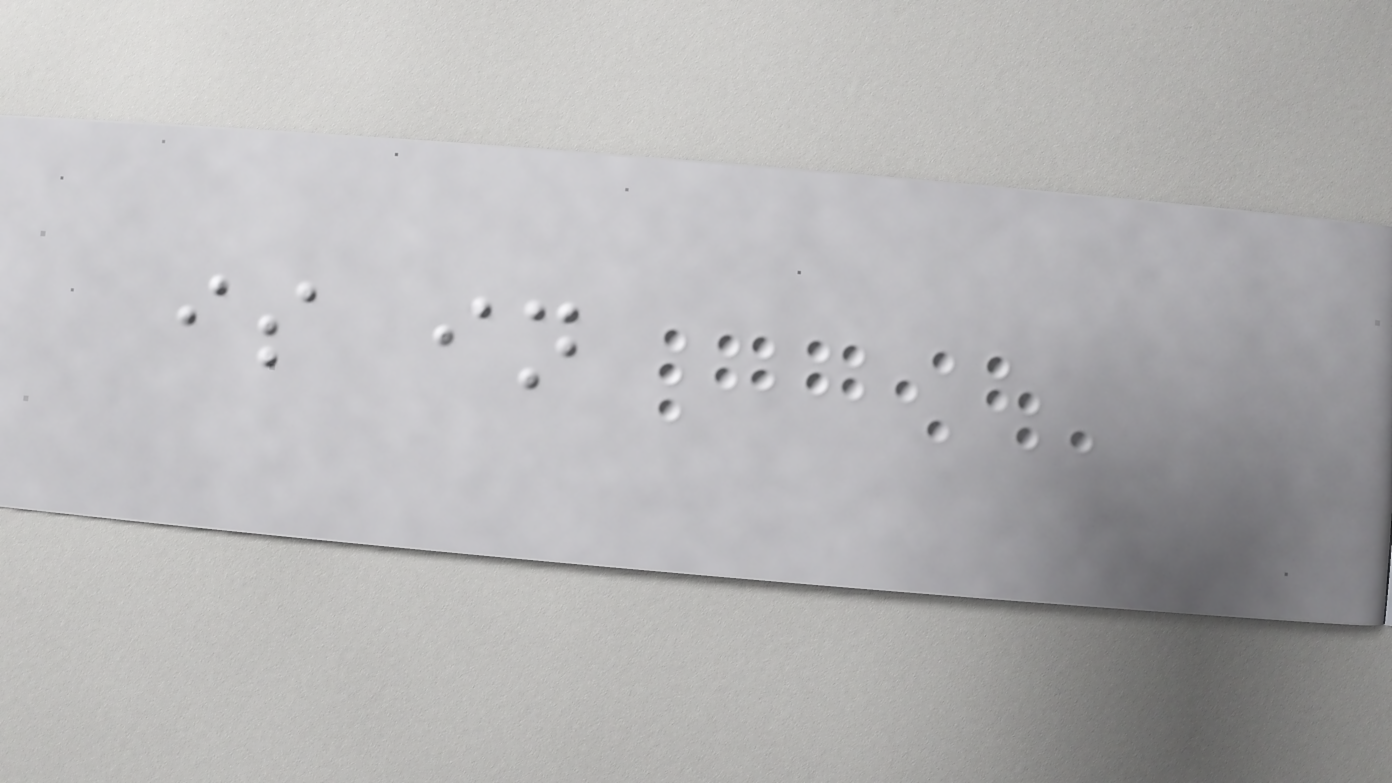is in
